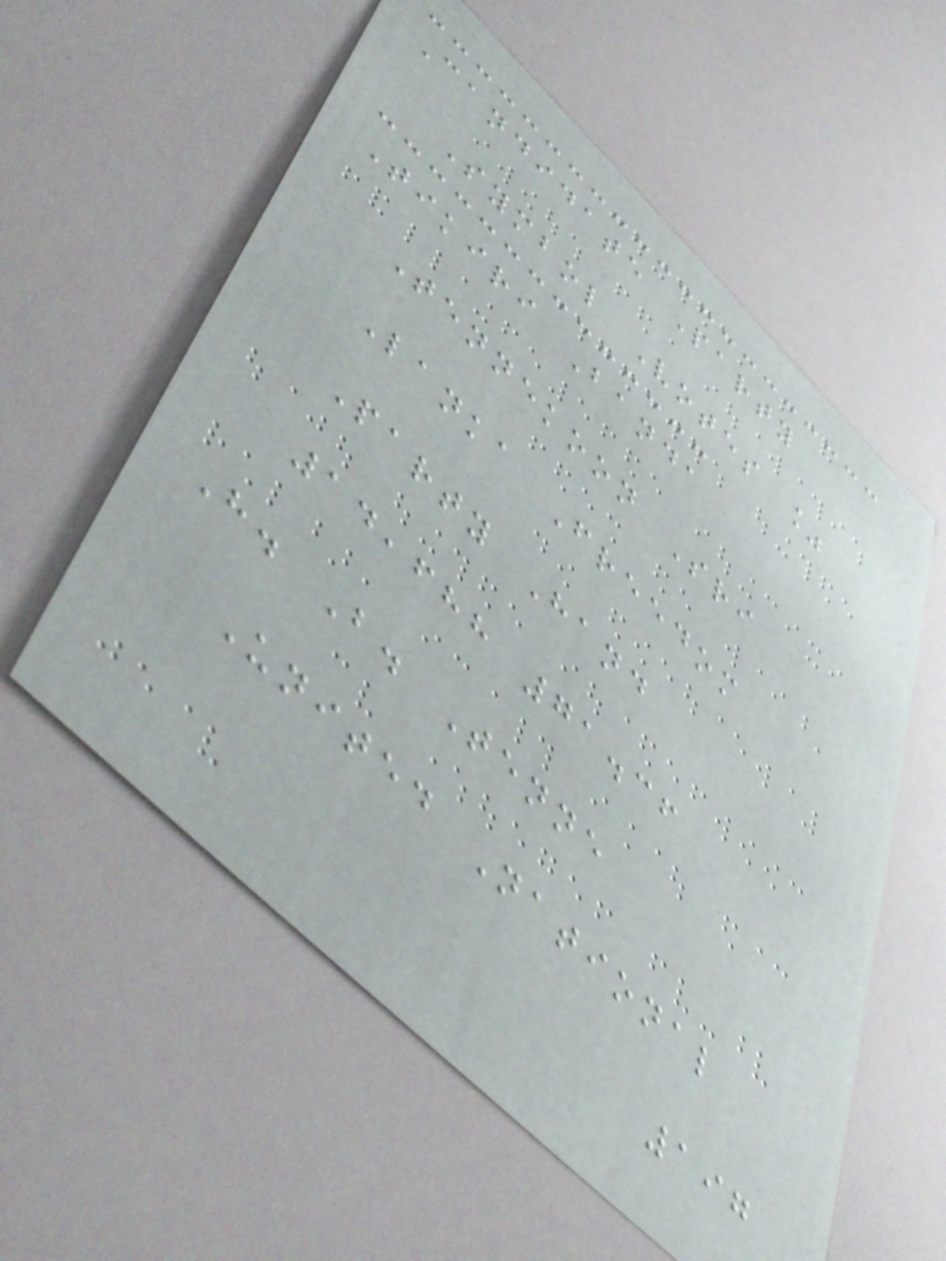Candidate Party
Symbol Votes %
Tikiri Banda
Tennekoon Sri
Lanka Freedom
Party Hand
14,688 71.36
H. B. Tenne
United National
197
